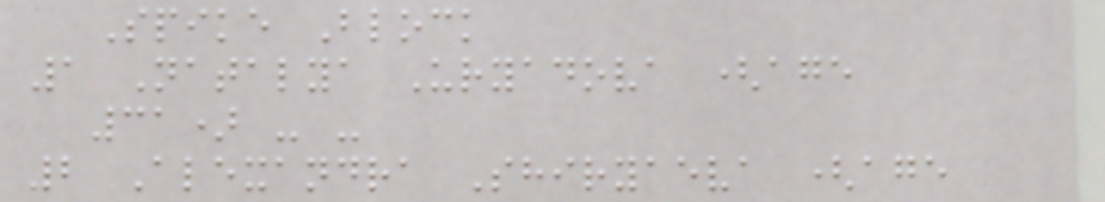Spike Block
1 Natalya Uryadova (age
31) - -
2 Alexandra Shiryaeva (age
